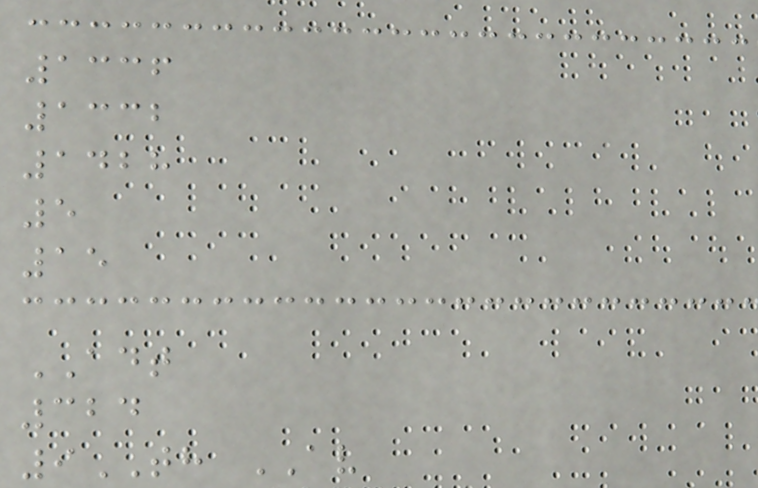1336
1332
1428
5
15
ADT
324
9TH AV
